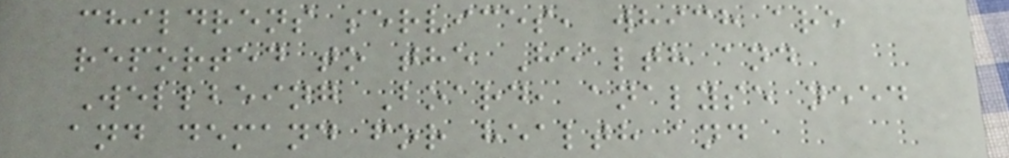childrens services, which are
reported to the Health and
Wellbeing Board, analyse need
and demand for health and
